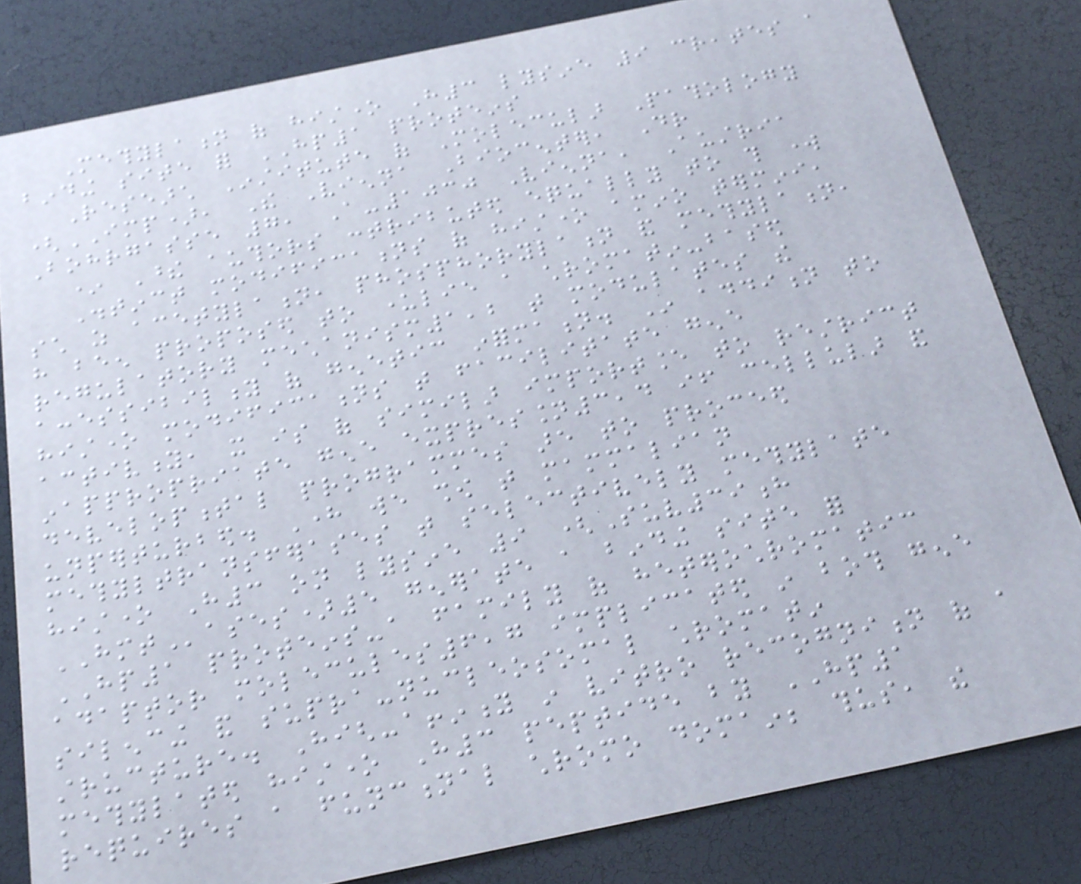Methylation of histone H3 lysine 9 creates a
binding site for HP1 proteins
Research Institute of Molecular Pathology
(IMP), The Vienna Biocenter, Dr
Bohrgasse 7, A-1030 Vienna, Austria
* These authors contributed equally to this work
Distinct modifications of histone amino termini,
such as acetylation, phosphorylation and methylation,
have been proposed to underlie a chromatin-based
regulatory mechanism1,2 that modulates the
accessibility of genetic information. In addition to
histone modifications that facilitate gene
activity, it is of similar importance to restrict
inappropriate gene expression3,4 if cellular and
developmental programmes are to proceed
unperturbed. Here we show that mammalian
methyltransferases that selectively methylate
histone H3 on lysine 9 (Suv39h
HMTases)5 generate a binding site for
HP1 proteins-a family of heterochromatic
adaptor molecules6,7 implicated in both gene
silencing and supra-nucleosomal chromatin
structure. High-affinity in vitro recognition of a
methylated histone H3 peptide by HP1
requires a functional chromo domain; thus, the
